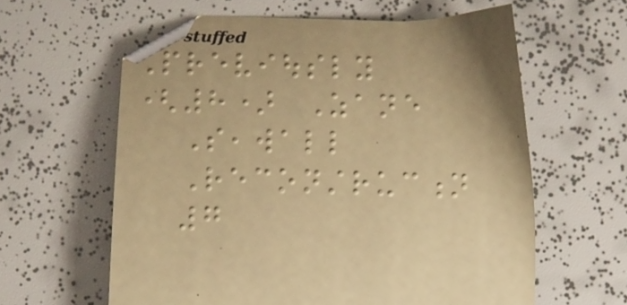Previously
(8) Zane
Seawall
Reconstruction
7
